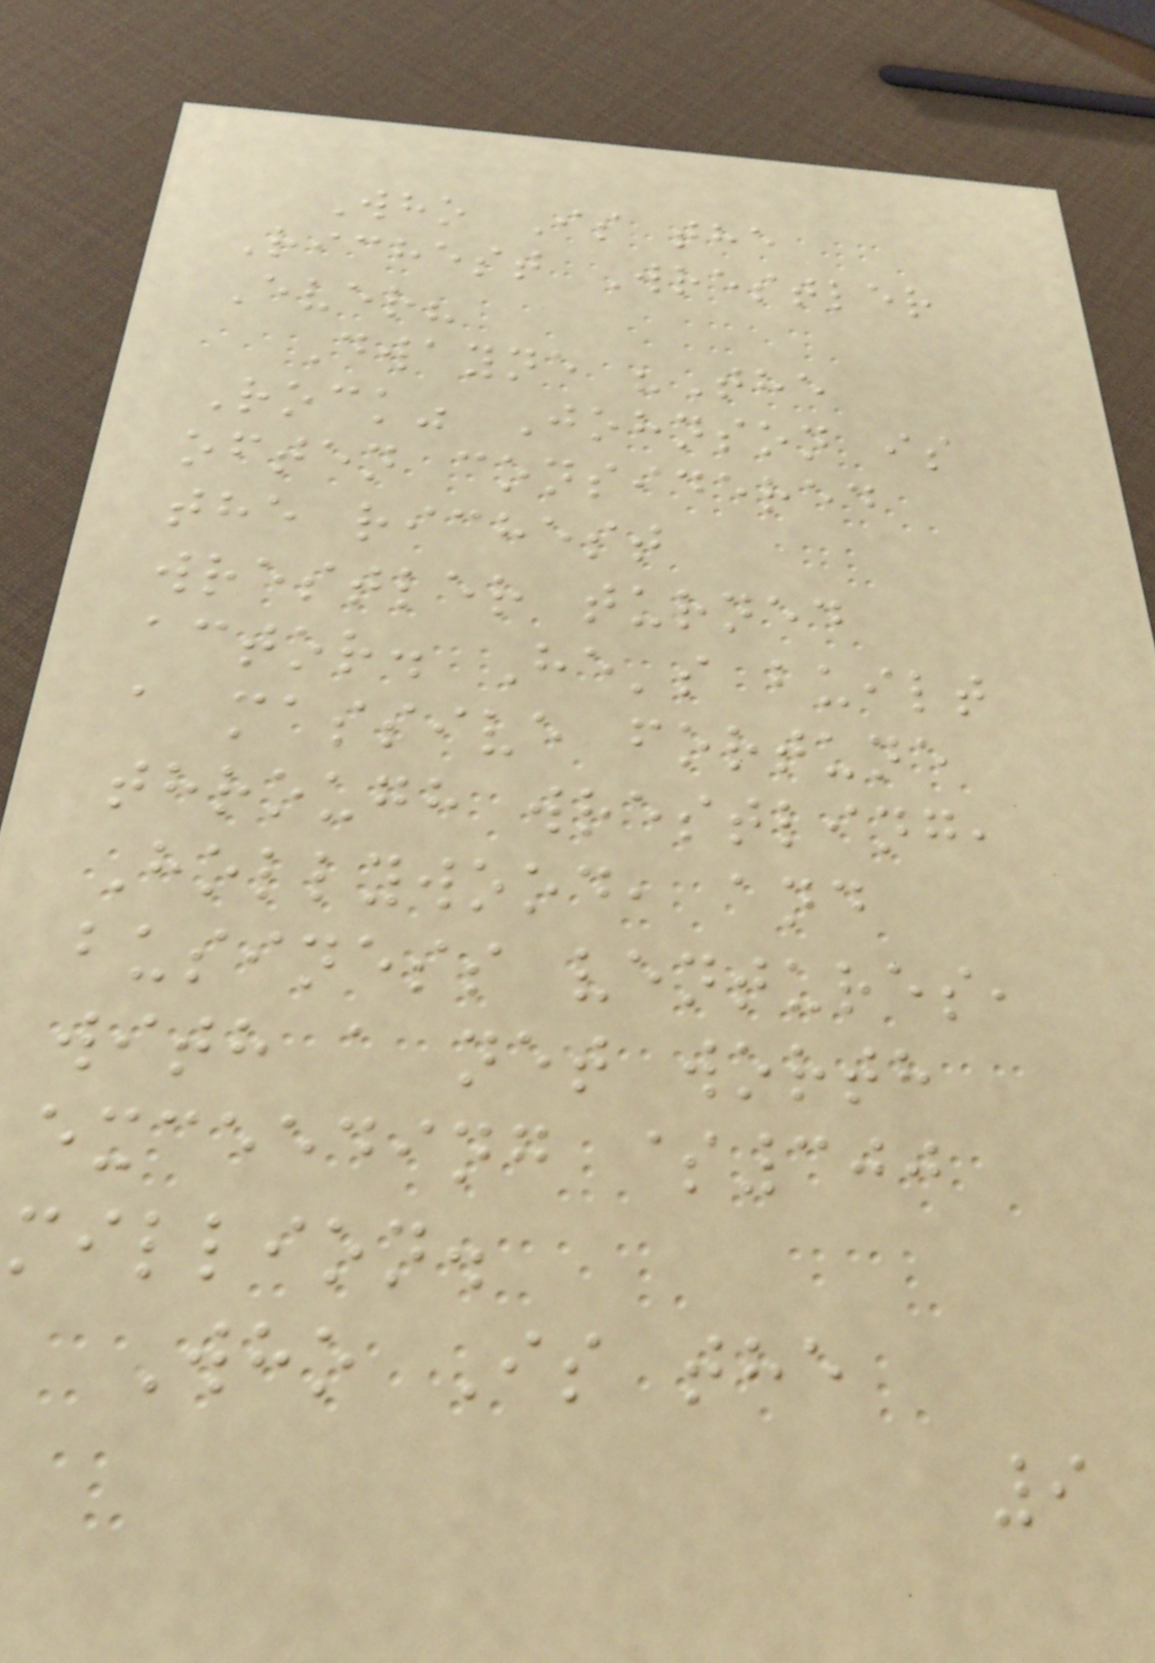Who Is the
Richest Wrestler
Ever?
Dwayne "The
Rock" Johnson is
often considered
the richest
wrestler turned
actor. He's built
a massive fortune
through wrestling,
Hollywood, and
business ventures,
with a net worth
exceeding $300
million.
Who Is the
9
